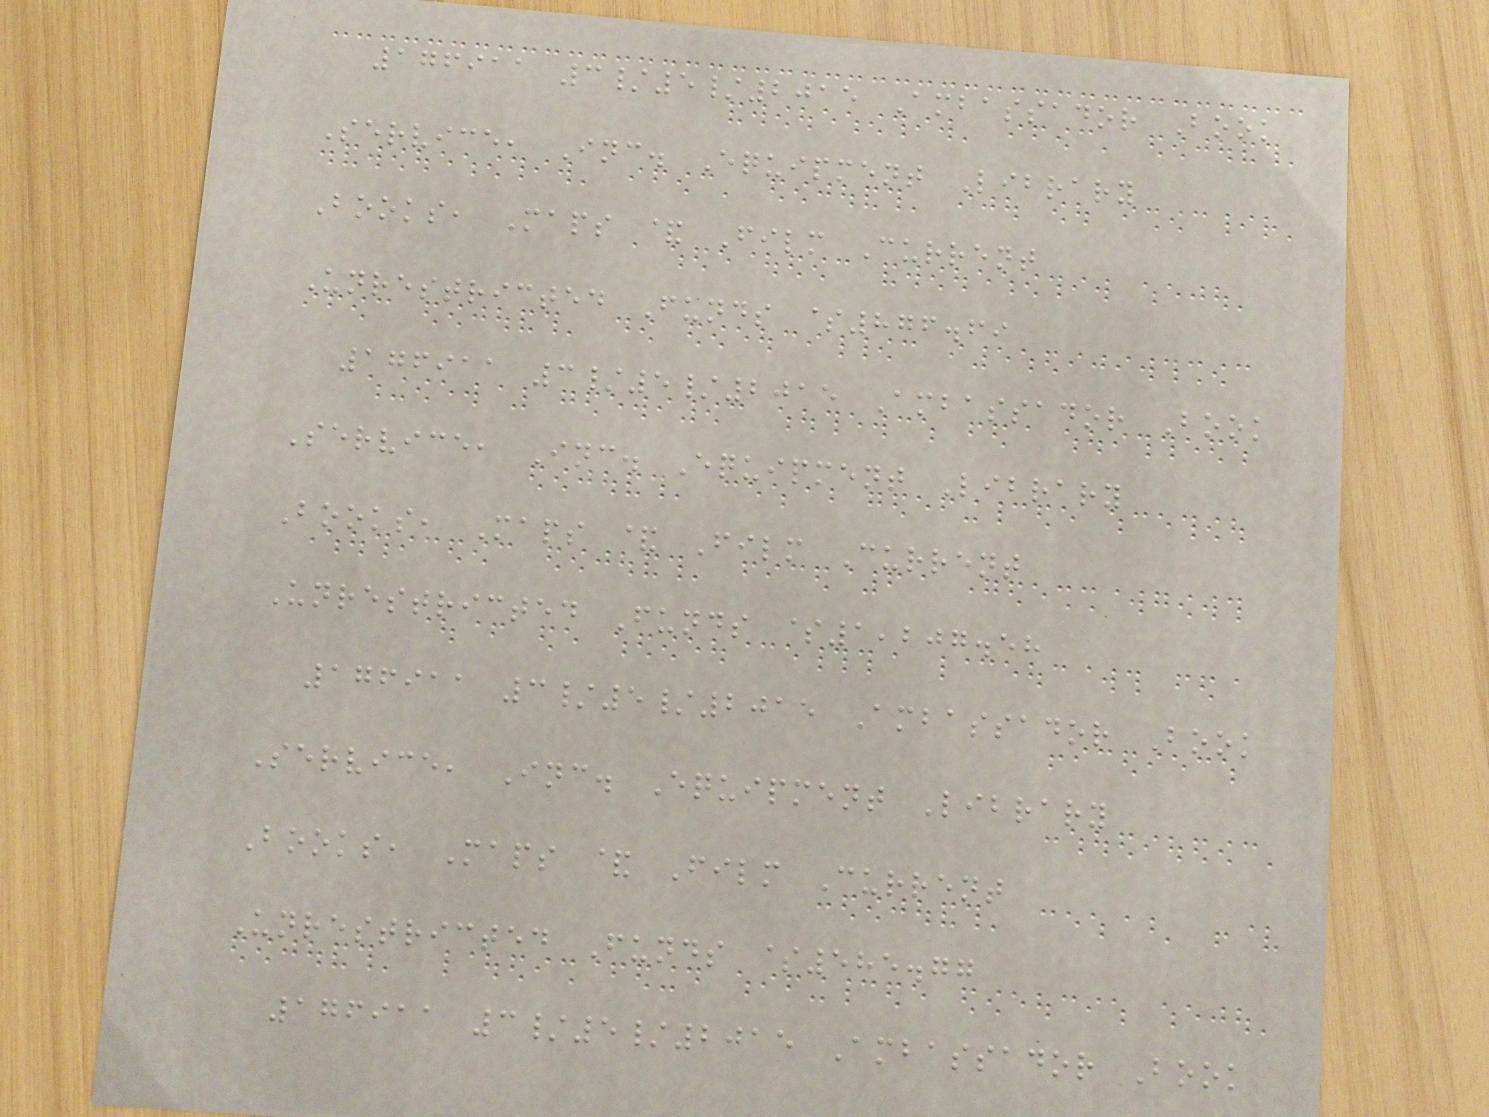176911 3/5/2015 Ambassador Book
Service, Inc. Equipment Library
Books, Maps & Film Current
Unrestricted Funds $876.69
176911 3/5/2015 Ambassador Book
Service, Inc. Equipment Library
Books, Maps & Film Current
Unrestricted Funds $1,207.58
176911 3/5/2015 Ambassador Book
Service, Inc. Equipment Library
Books, Maps & Film Current
Unrestricted Funds $585.77
176911 3/5/2015 Ambassador Book
